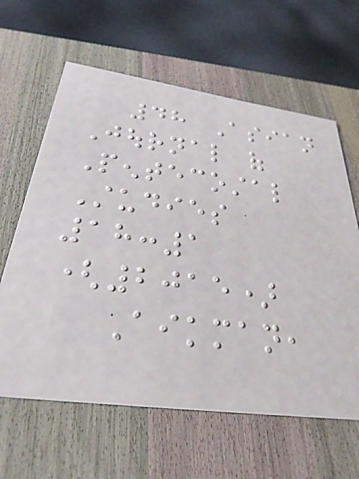48 Asian
Journal of
Pentecostal
Studies
18:1
(2015)
Aikman,
